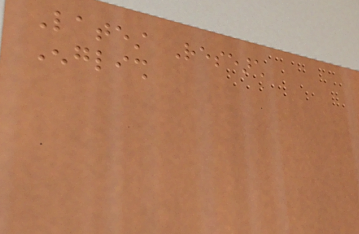Latest Research
English
